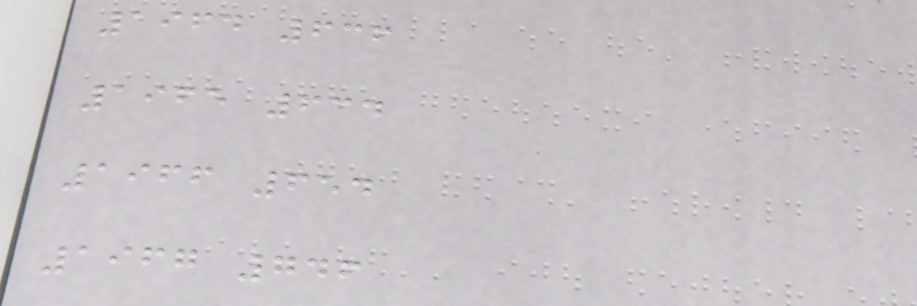1964 636
1965 634
1966 654
1967 746
